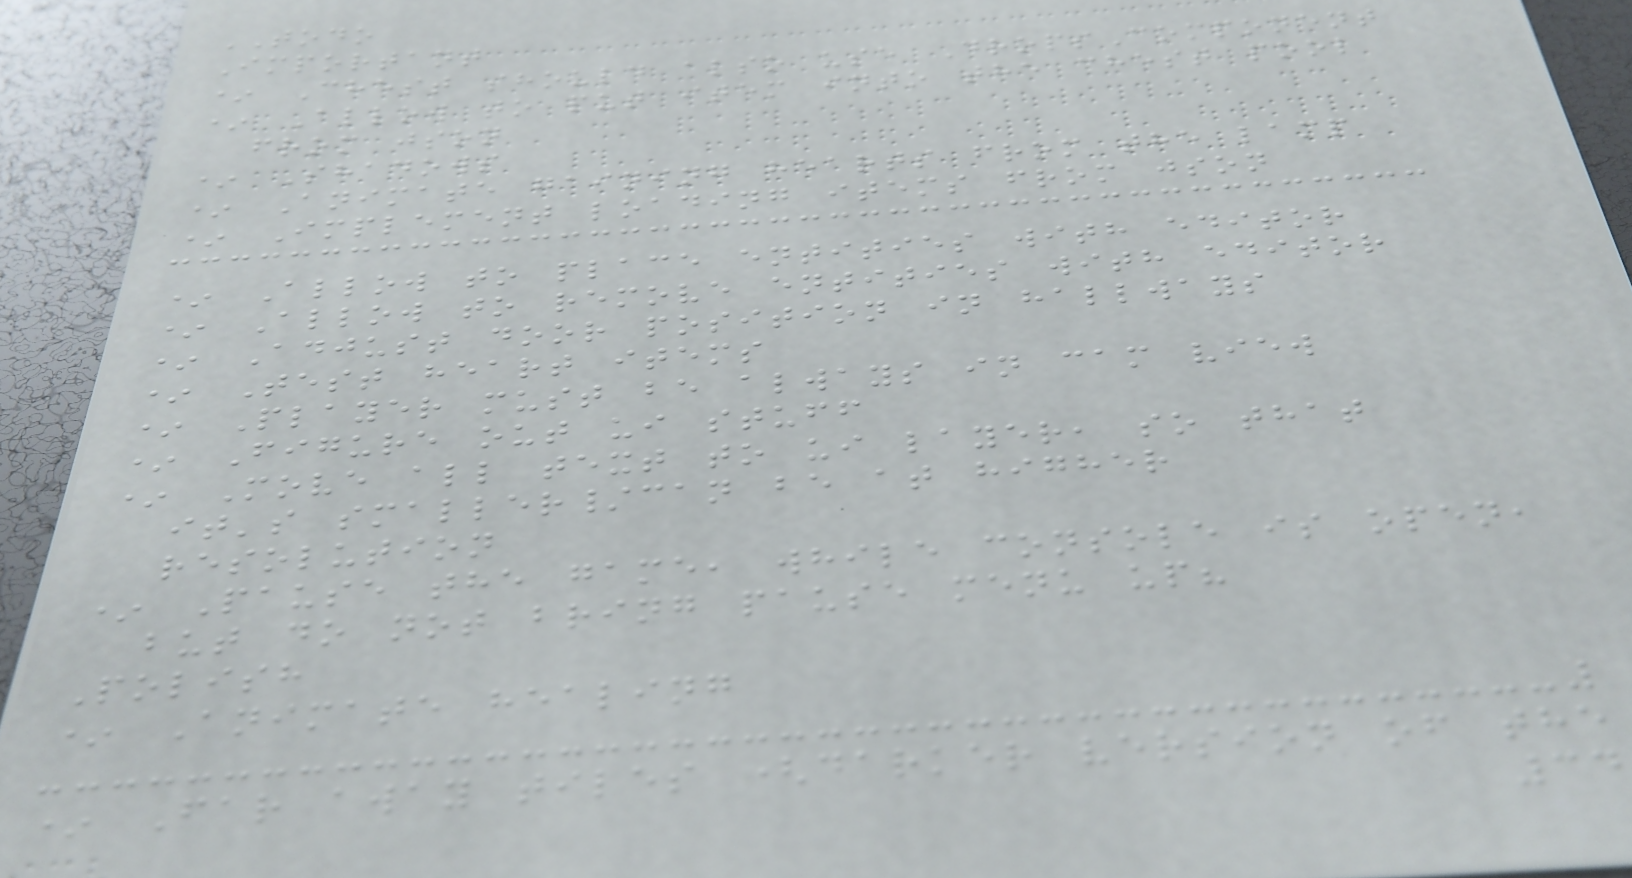TODO
Important
* Chest should also use DropsComponent
* Allow to put item into the chest pool
from json
* Shadows
* Animate gaining hearts from the lamp
* Implement loading items from json
* Allow to place entities with editor
* Allow to remove entities with editor
* Adjust door position in hallways
* Test heart items
* Player must be always in cam view
* Figure out ui stuff
* Move all text to ui layer, so that
it's smaller/can be at higher
resolution
* Pause the game, while console is open,
but do not bring pause menu up?
Polish
* Animate healing
* Far away tiles (darker version of the
34
